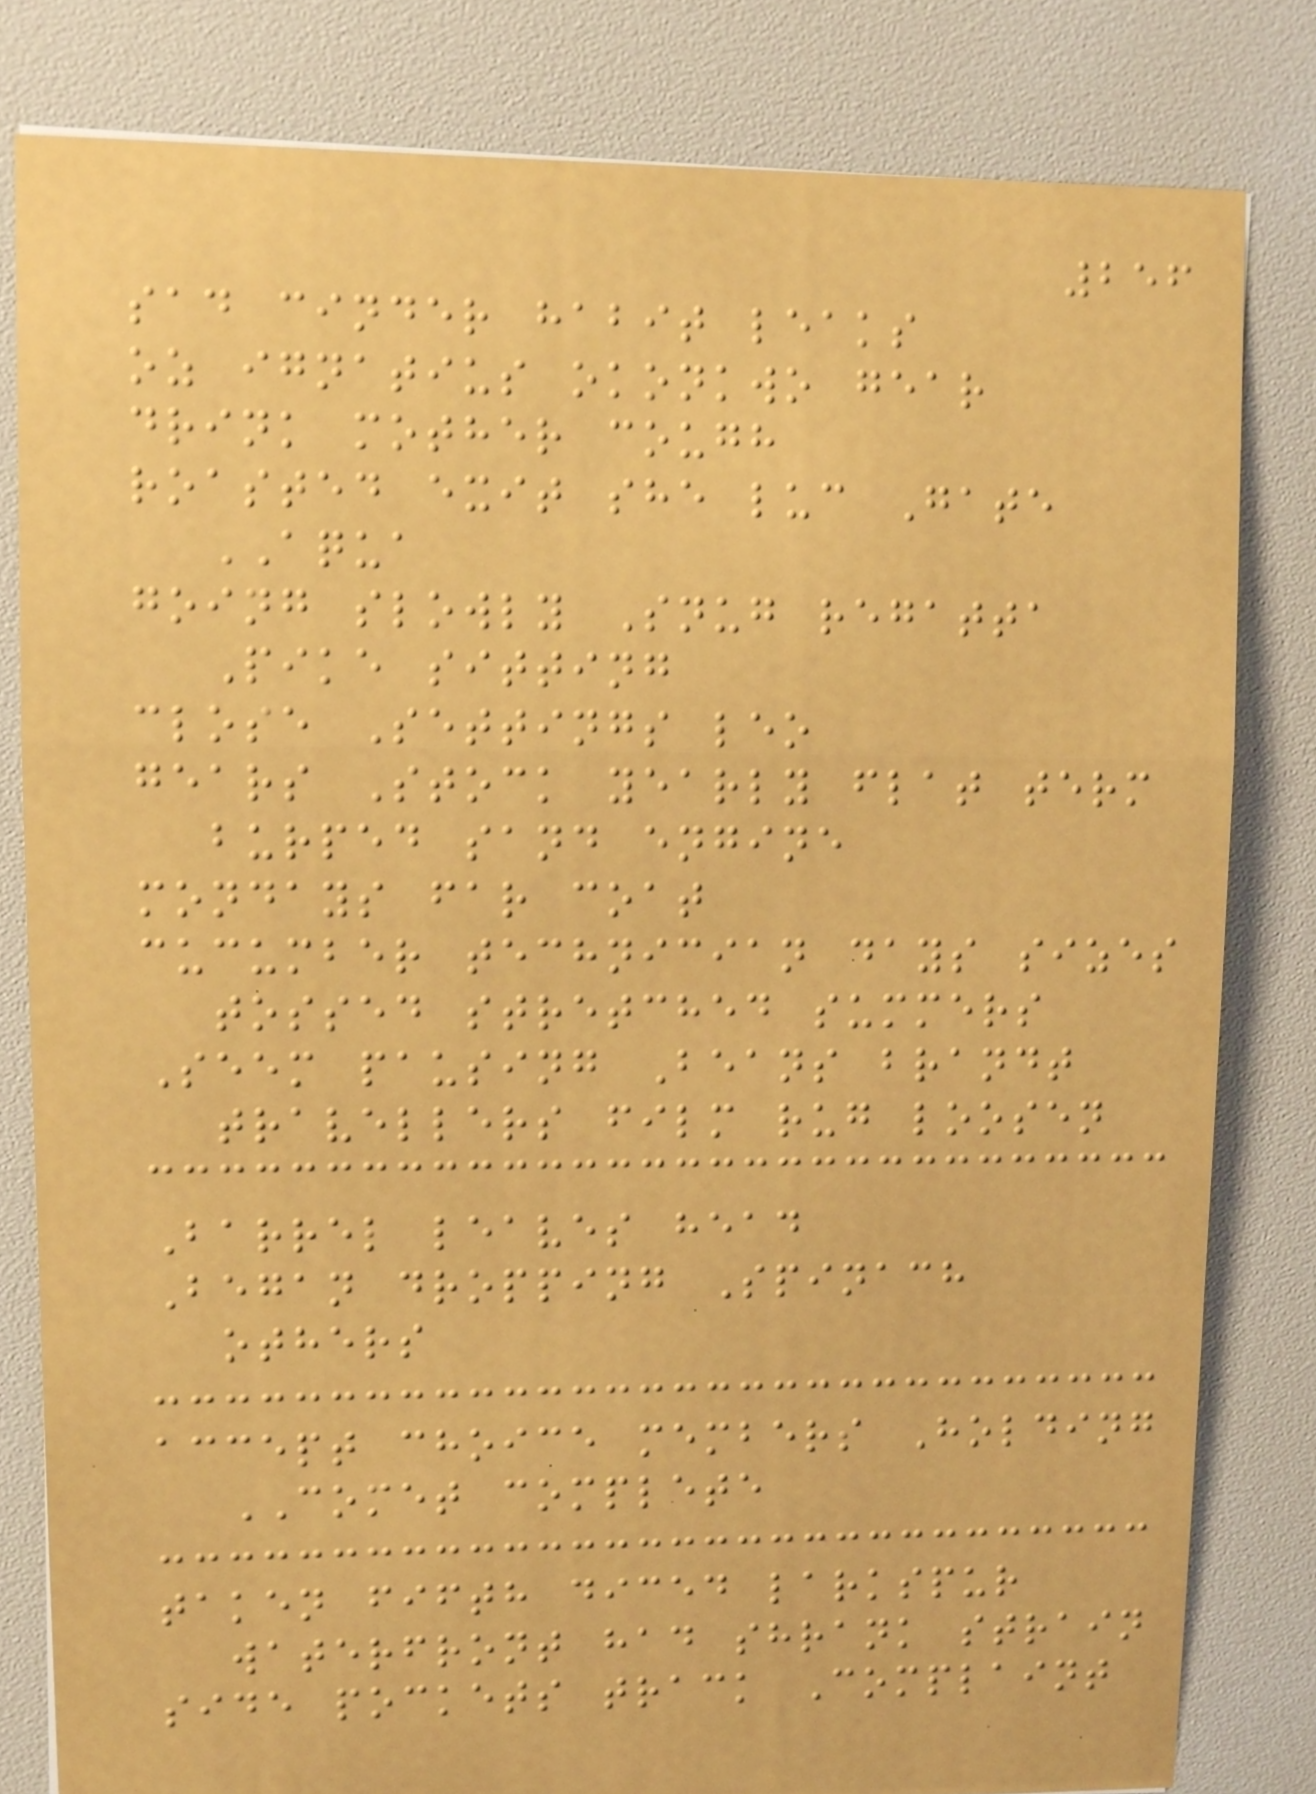256
sad cinder habit leaks
oz ignatius okonkwo gear
drink mother cough
roasted exit she luc Gate
AQUA
going slowly Snug regatta
Pike sitting
close Settings leo
gears Stock yearly flat term
burped sand engine
mondays far coat
cucumber technician days sizes
tossed stretched summers
Seem pausing Beans brandt
travellers film rug loosen
Barrel leaves head
Began dropping Spinach
others
accept choice members Holding
COMET complete
taken fifth diced larkspur
waterfront had shrank strain
side pockets track Complaint
